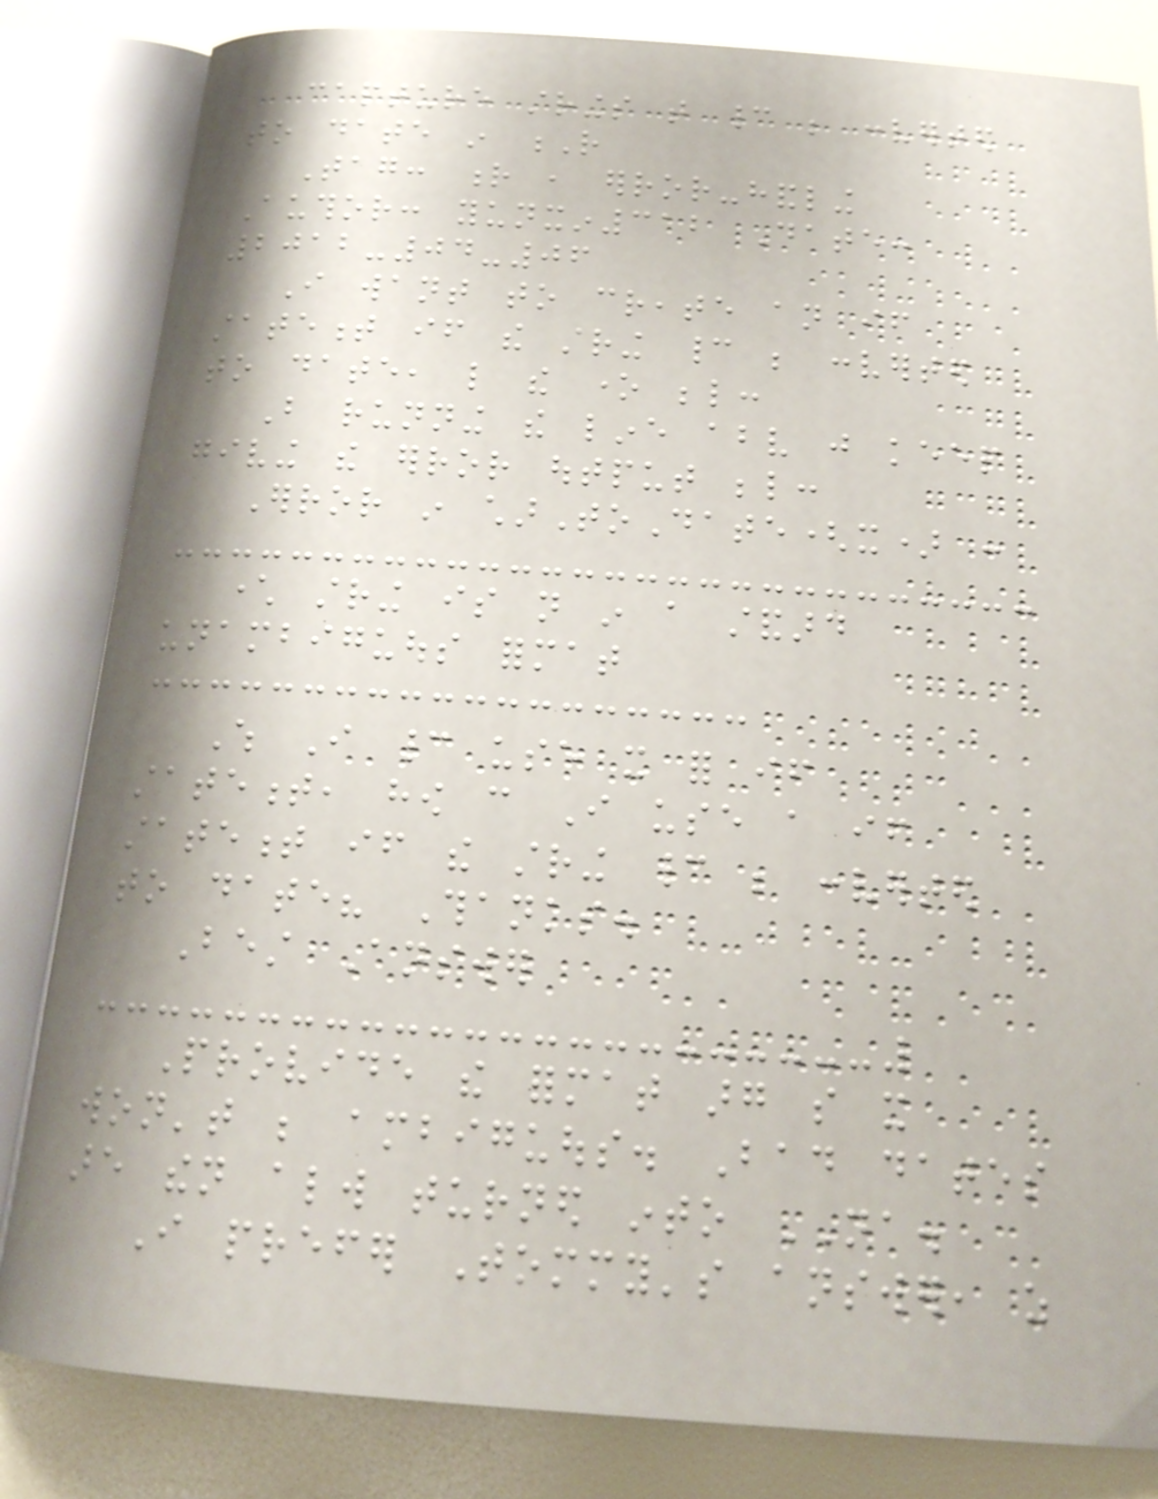capture strings that cannot be converted
to date in R
Tag: r , error-handling
Author: yunxin312 Date:
2012-04-06
I want to create an if
statement if the string cannot be converted
to date, like the one below:
But running the line above just keep
giving the error output below:
Error in charToDate(x) :
character string is not in a standard
unambiguous format
Which I cannot use it for if
statement, how can I use a if
statement if the string cannot be converted
to date? Thanks.
Best Answer
Provide the format arg so it
won't be ambiguous. Bad dates
are then always turned into NA.
I prefer Tommy's answer, as
